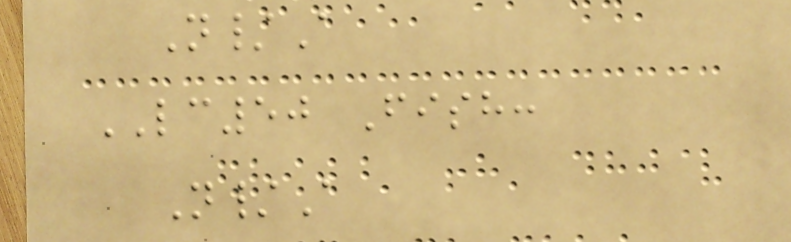N/A
LC50 Fish:
N/A
